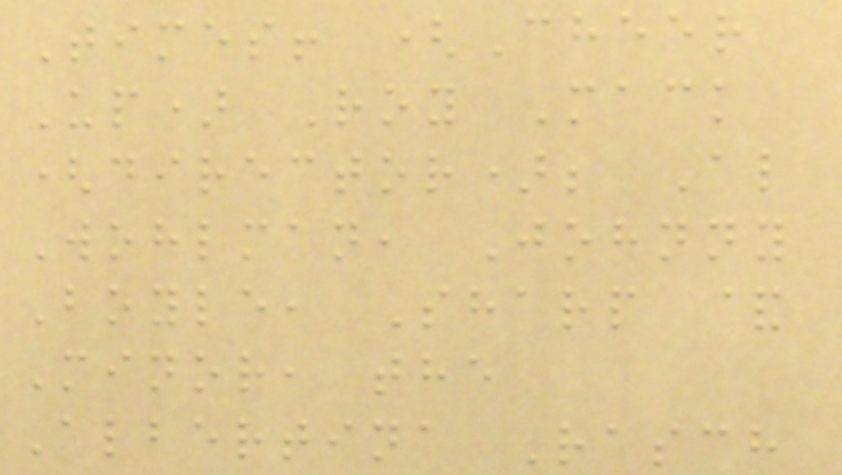Times! (Cheer
Up) Roy Mack
(director); Al
Wohlman, Johnny
Boyle, Sharp &
Minor, the
Albertina Rasch
